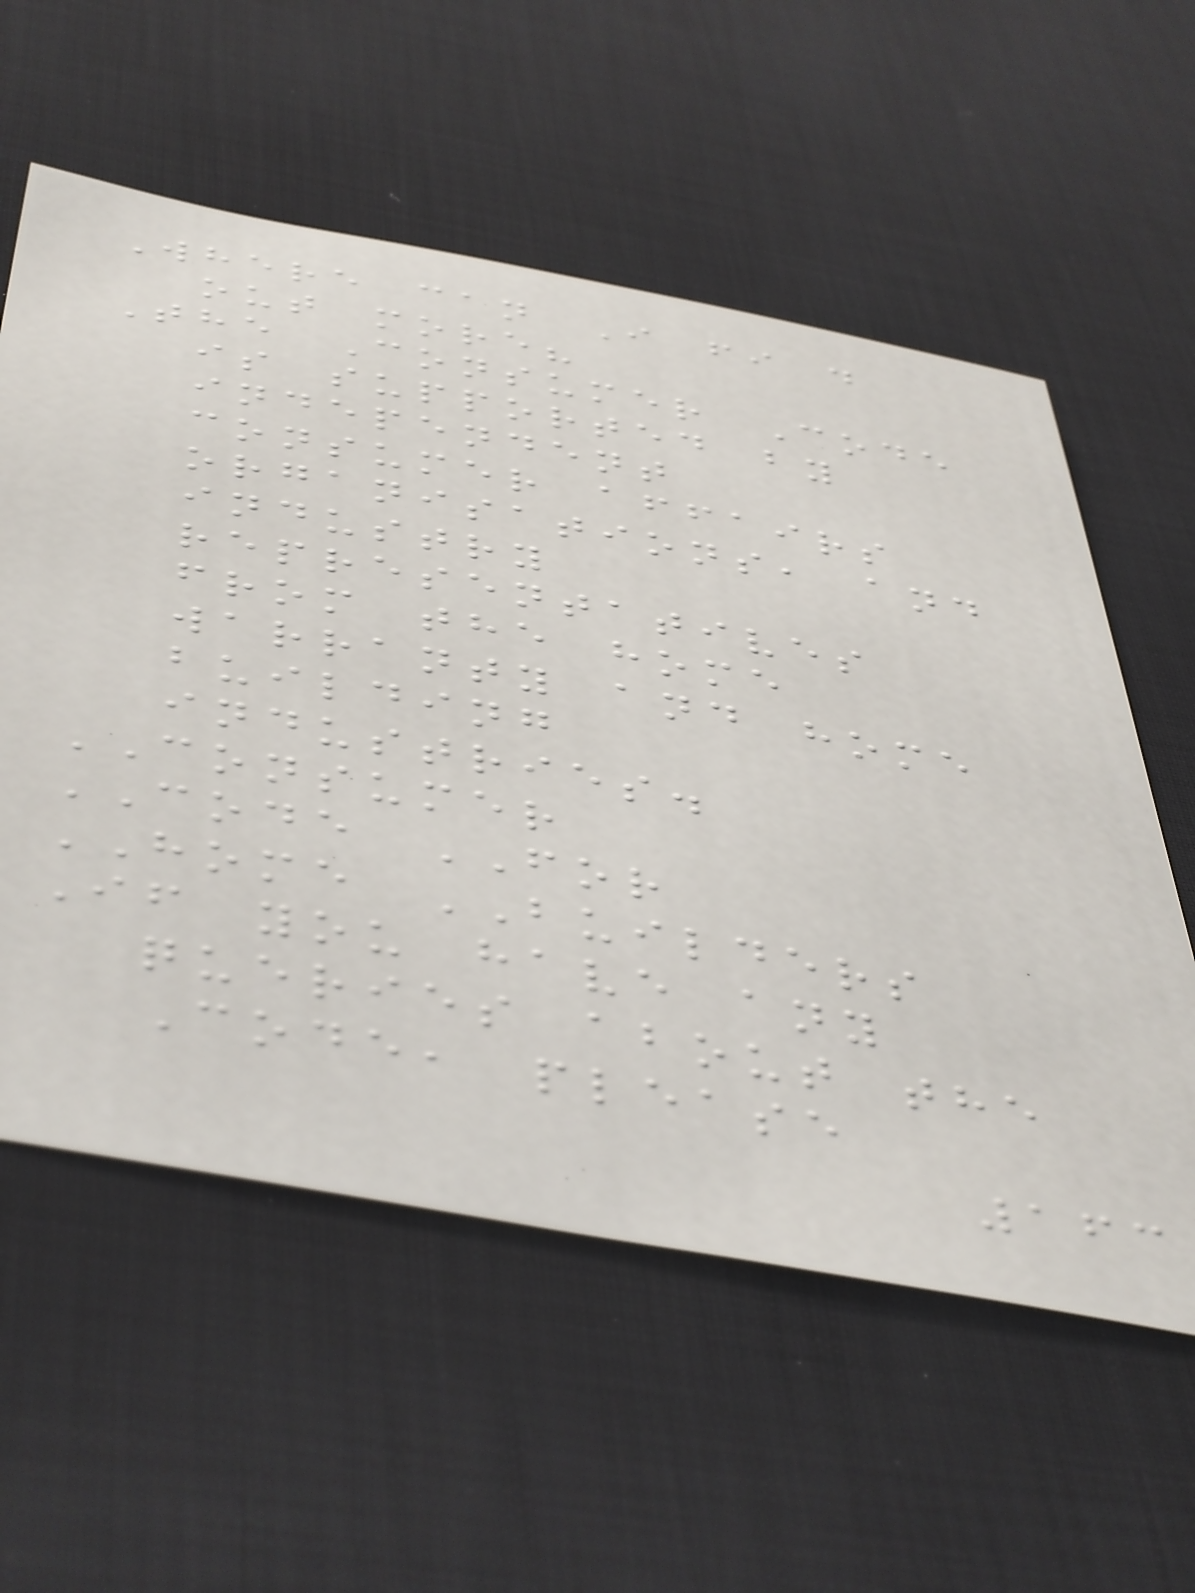Where can I fi d
out more?
The Consumer Code
is supported by
independent
consumer affairs
organisations, and
industry
representatives
from the home
warranty and home
building
industries.
CONSUMER
CODE FOR
HOME BUILDERS
If you have any
queries about the
Code, please
163
